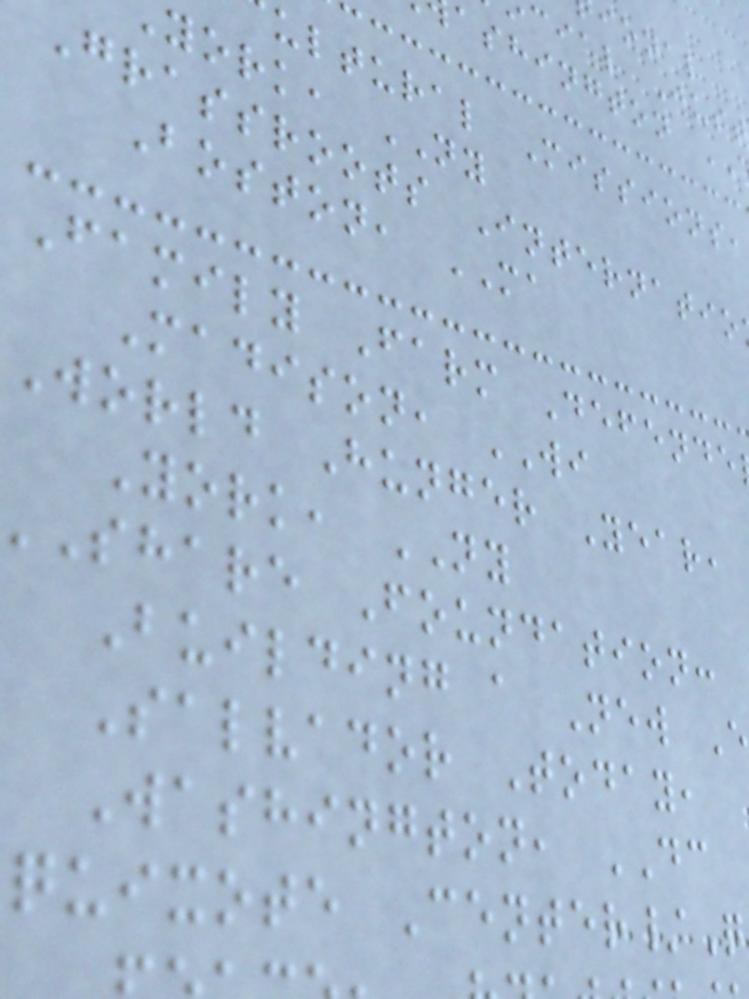cial Jus
ashington
ultural Missions,
york, NY
Grassroots Internatio
Boston, MA
Family Farm Defende
Madison, WI
World Hunger Year,
York, NY
share Foundation:
Building a New E
Salvador Today,
Washington, DC
quixote Center/Q
